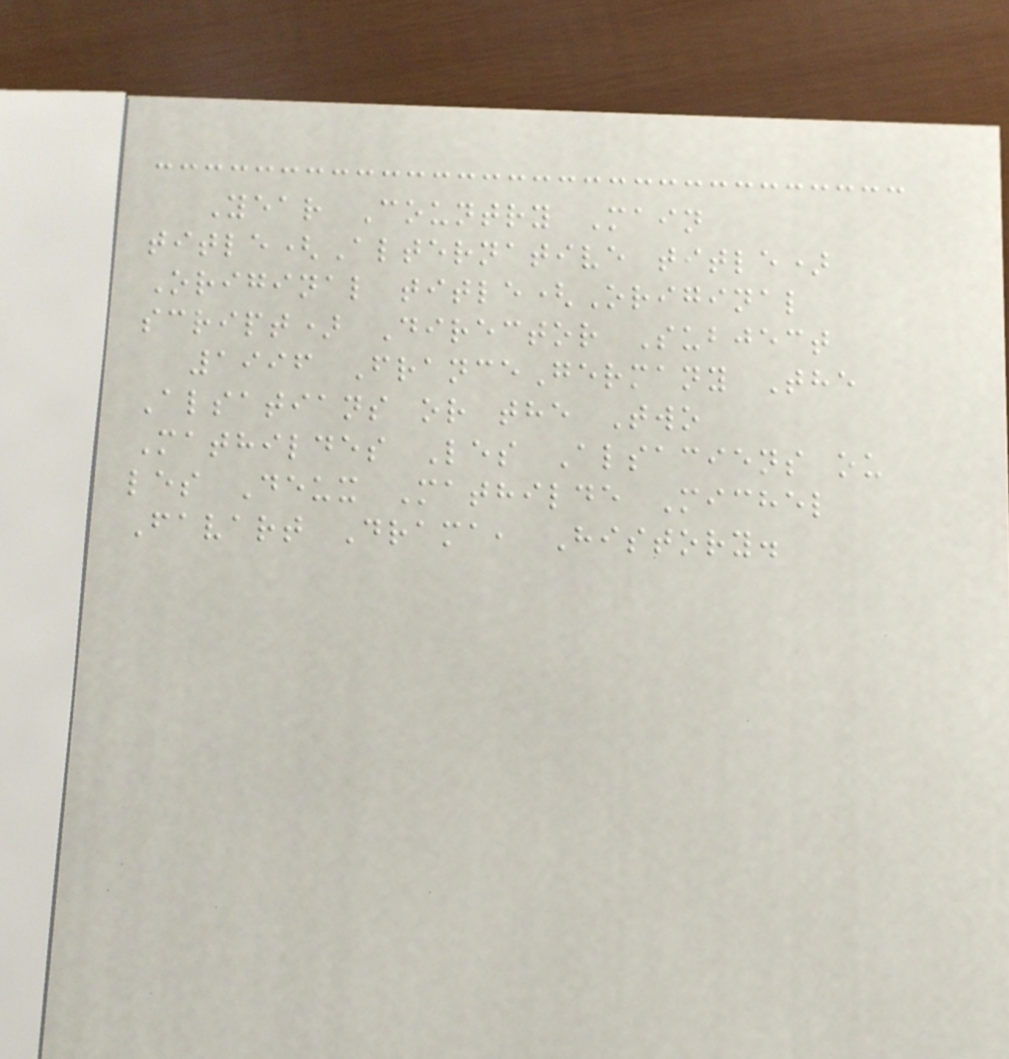Year Country Main
title(Alternative title)
Original title(Original
script) Director Subject
1996 FranceGermany The
Alsatians or the Two
Mathildes Les Alsaciens ou
les Deux Mathilde Michel
Favart Drama, History.
